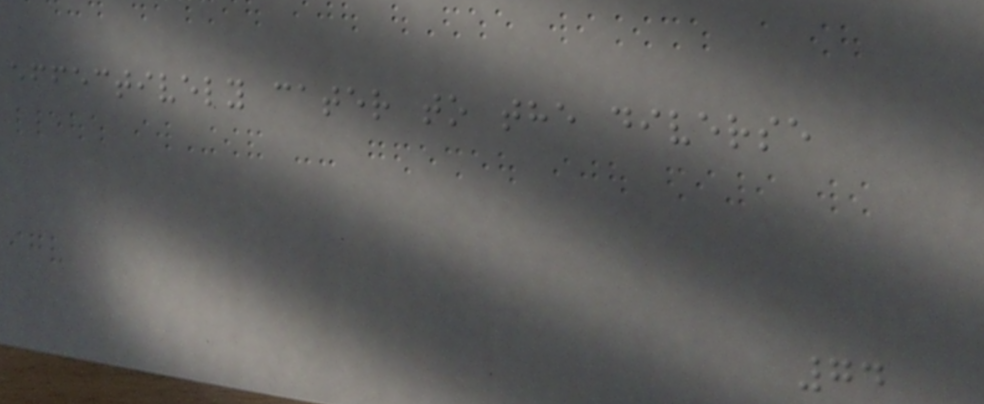effectively cater to the diverse
74
